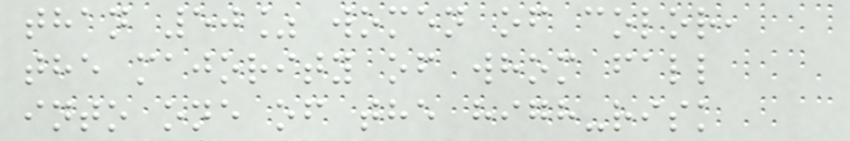than 50% women of color,
the majority of whom fall
into one of the high-risk
